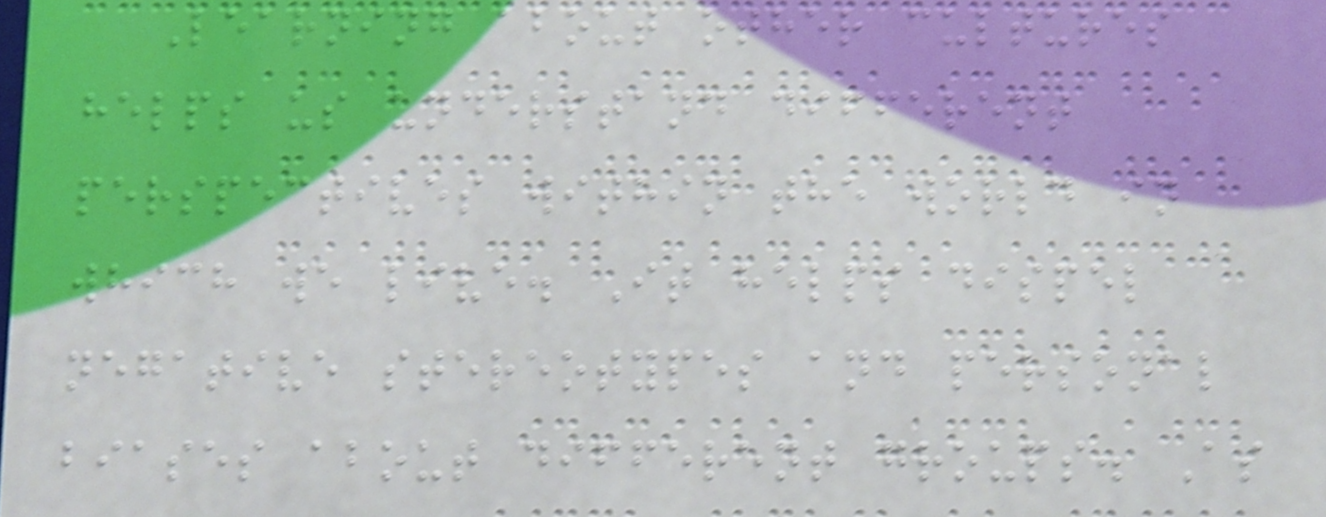Learning about other cultures
helps us understand different
perspectives within the world in
which we live. It helps dispel
negative stereotypes and personal
biases about different groups. As
